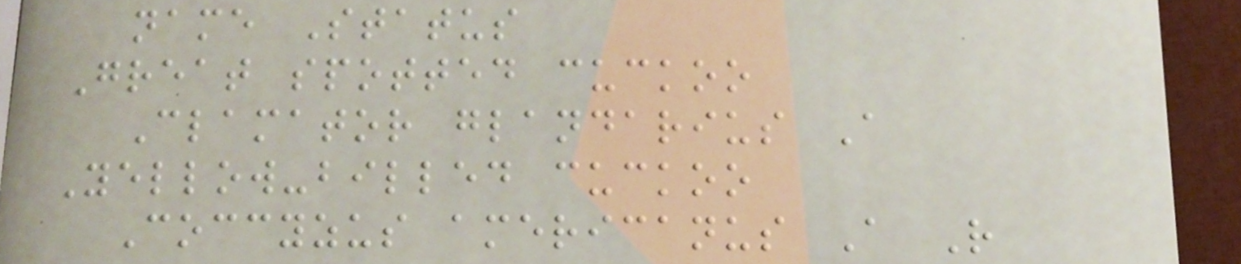name Status
Great spotted cuckoo
Clamator glandarius A
Yellow-billed cuckoo
Coccyzus americanus A R
